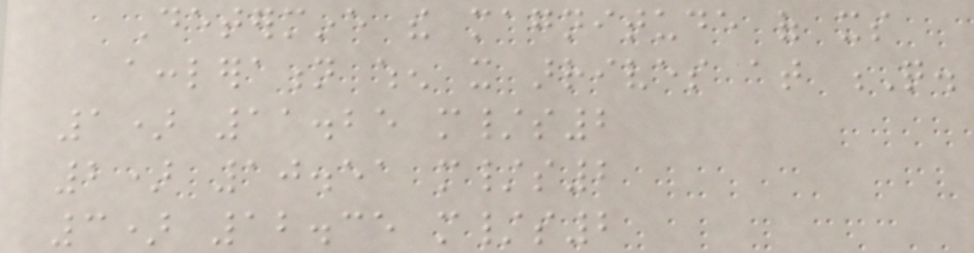Determine the magnitude of its
accleration when it arrives at Q.
1) 11.25 m/s2
2) 10.51 m/s2
3) 12.35 m/s2
